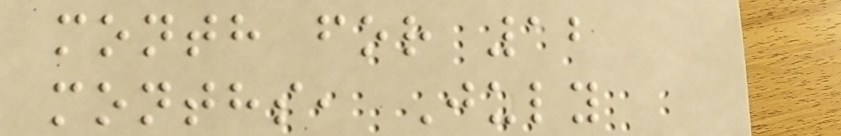month for 12
months, July
